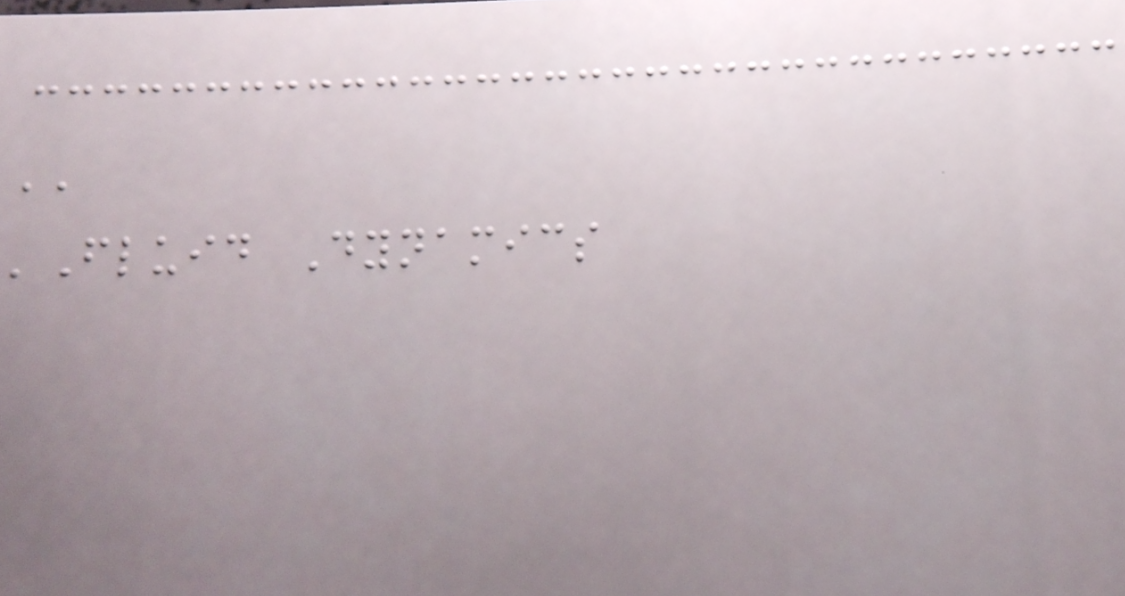''
'Fluid Dynamics
